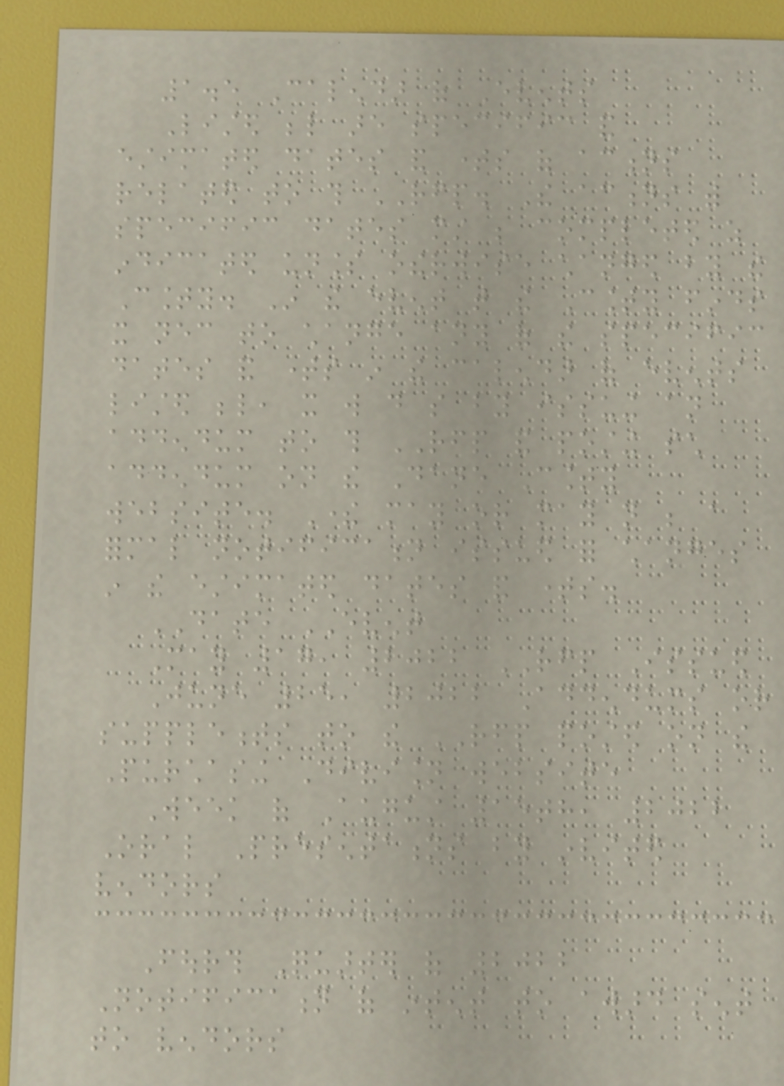1.5 Calendar of Events
Listed below are specific and
estimated dates and times of actions
related to this RFP. The actions with
specific dates must be completed as
indicated unless otherwise changed by the
County. In the event that the County finds
it necessary to change any of the specific
dates and times in the calendar of events
listed below, it will do so by issuing an
addendum to this RFP and posting such
addendum on the Dane County
website. There may or may not be a
formal notification issued for changes
in the estimated dates and times.
DATE EVENT
May 17, 2022 RFP Issued
June 25, 2022 Addendums or
supplements to the RFP posted on the
Purchasing Division website
Week of August 15th, 2022
Oral Presentations by invited
vendors
Fourth Quarter of 2022
Notification of intent to award sent
to vendors
